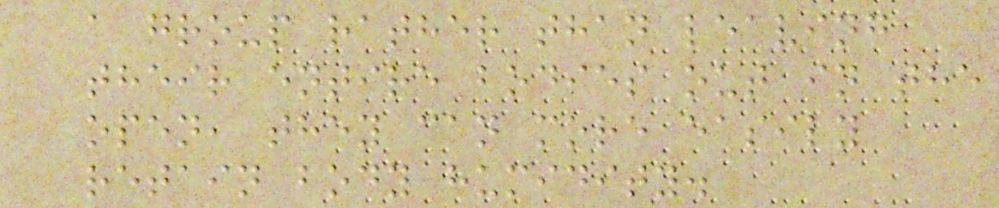a group rather than leaving
their entire bodies out in the
open, they can more easily
retain body humidity.
